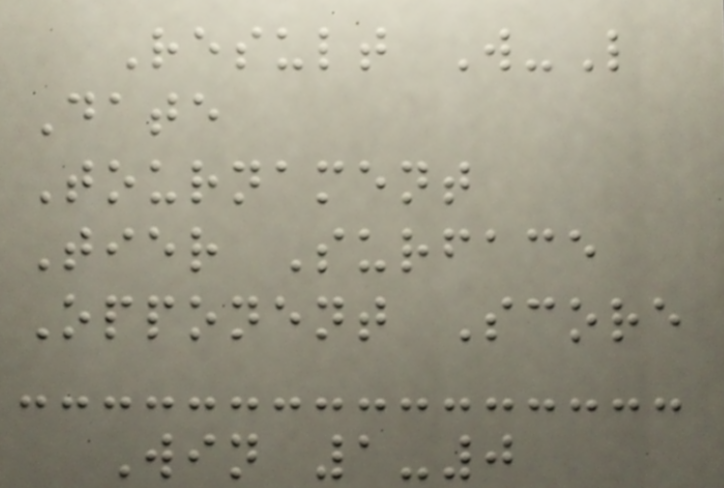Result W-L
Date
Tournament
Tier Surface
Opponent Score
Win 1-0
